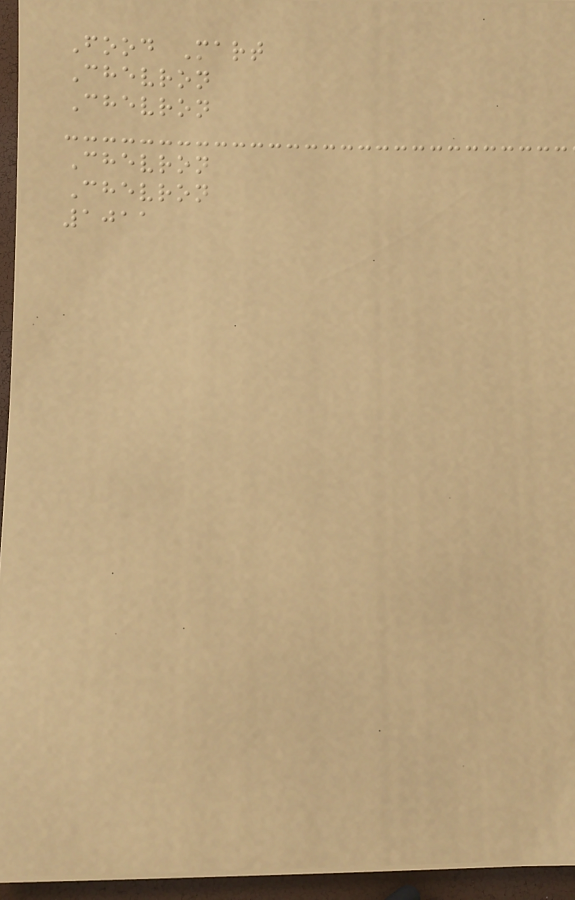Food Mart
Chevron
Chevron
Chevron
Chevron
1011
